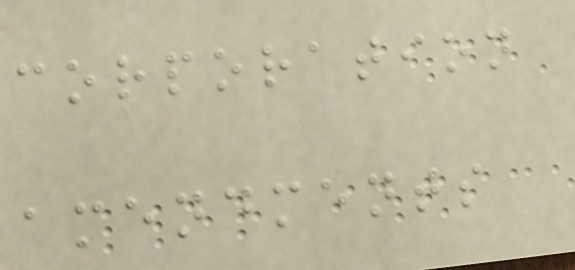corporation
amendments
